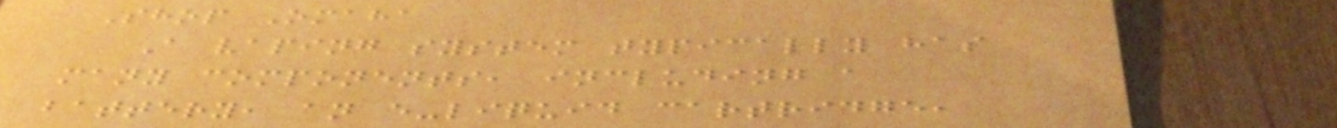Shop Omaha
A vaping system typically has
many components, including a
battery, an e-liquid cartridge,
